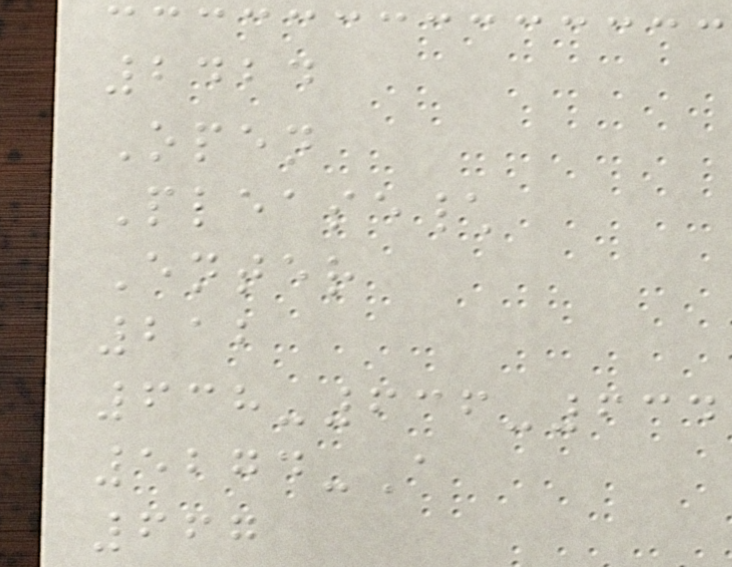2424
Open
Please\
Enter
212
638-636-634
5274-A
667
